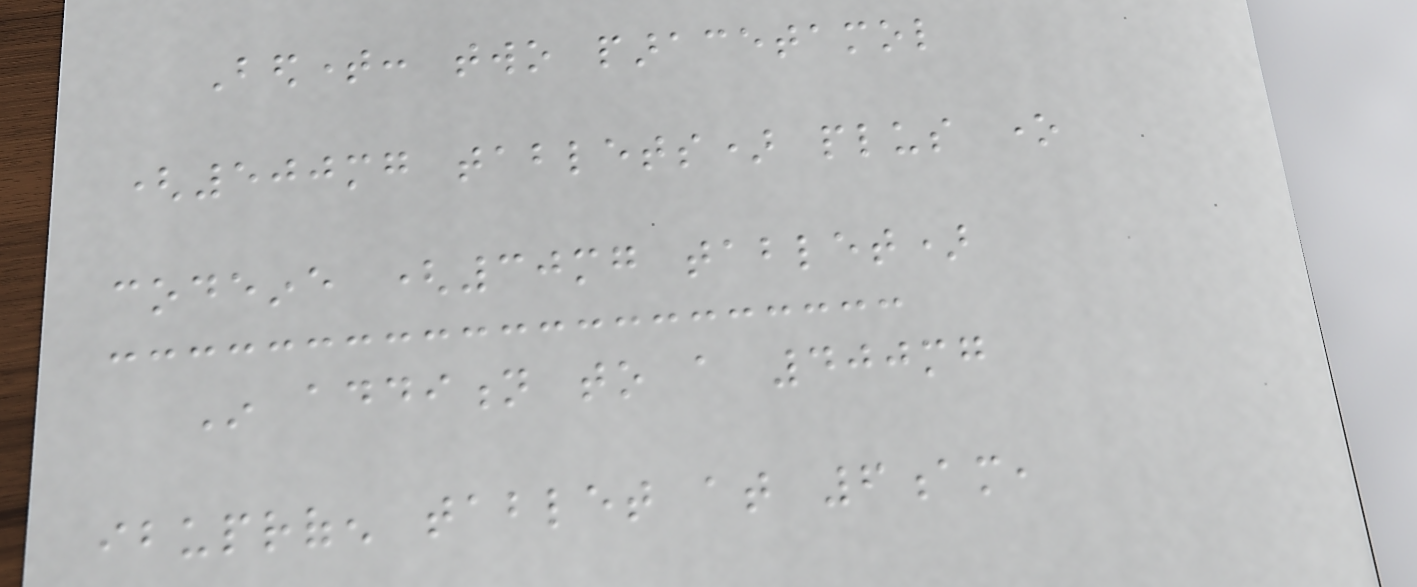Bedtime: two paracetamol
(500mg tablets) plus one
codeine (30mg tablet)
In addition to a 400mg
ibuprofen tablet at 6am,
